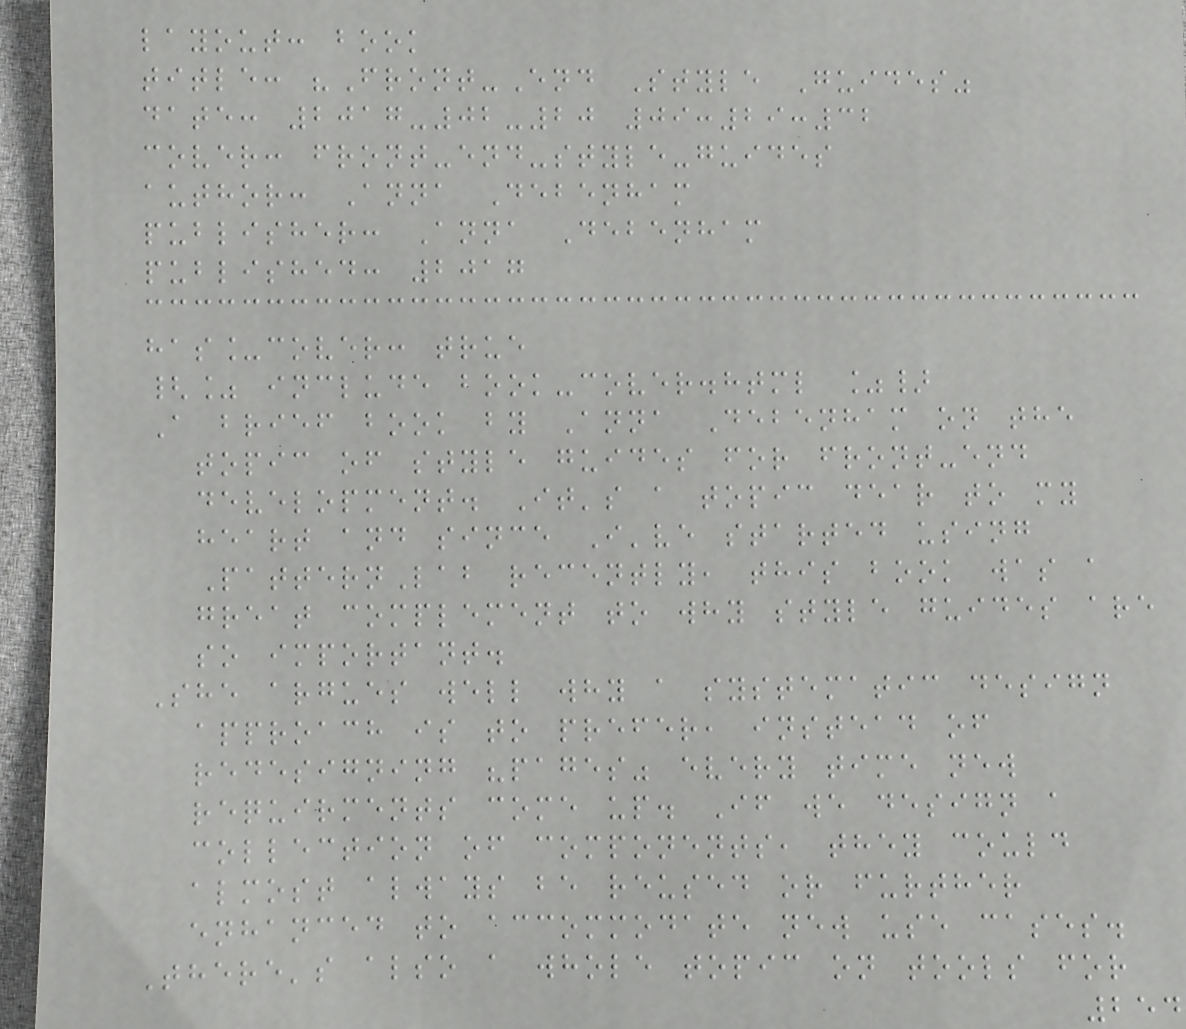layout: book
title: "Front-End Style Guides"
date: 2017-02-20 09:29:32
cover: front-end-style-guides
author: Anna Debenham
publisher: Anna Debenham
published: 2017
has_cover: true
{% include book-cover.html %}
A brief book by Anna Debenham on the
topic of style guides for front-end
development. It's a topic dear to my
heart and since I've started using
PatternLab recently, this book was a
great complement to why style guides are
so important.
She argues well why a systematic design
approach is to prefer, instead of
redesigning "pages" every time new
requirments come up. If we design a
collection of components, they could
almost always be reused or further
enhanced to accommodate new use cases.
There's also a whole topic on tools for
254
